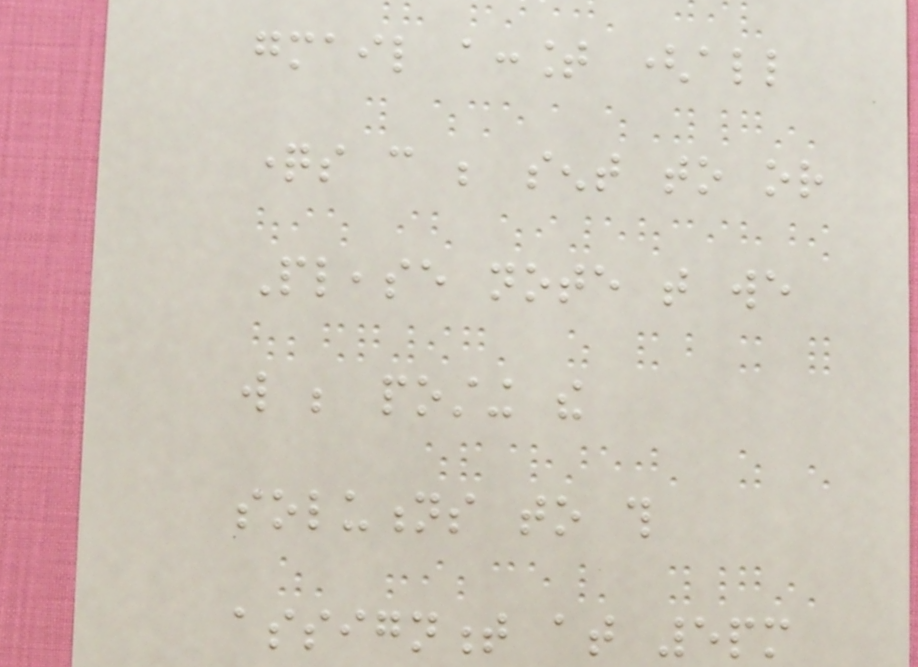gmail account (all
questions can be sent to or
Please note that we
will be posting the
solutions to this
assignment at 5pm
